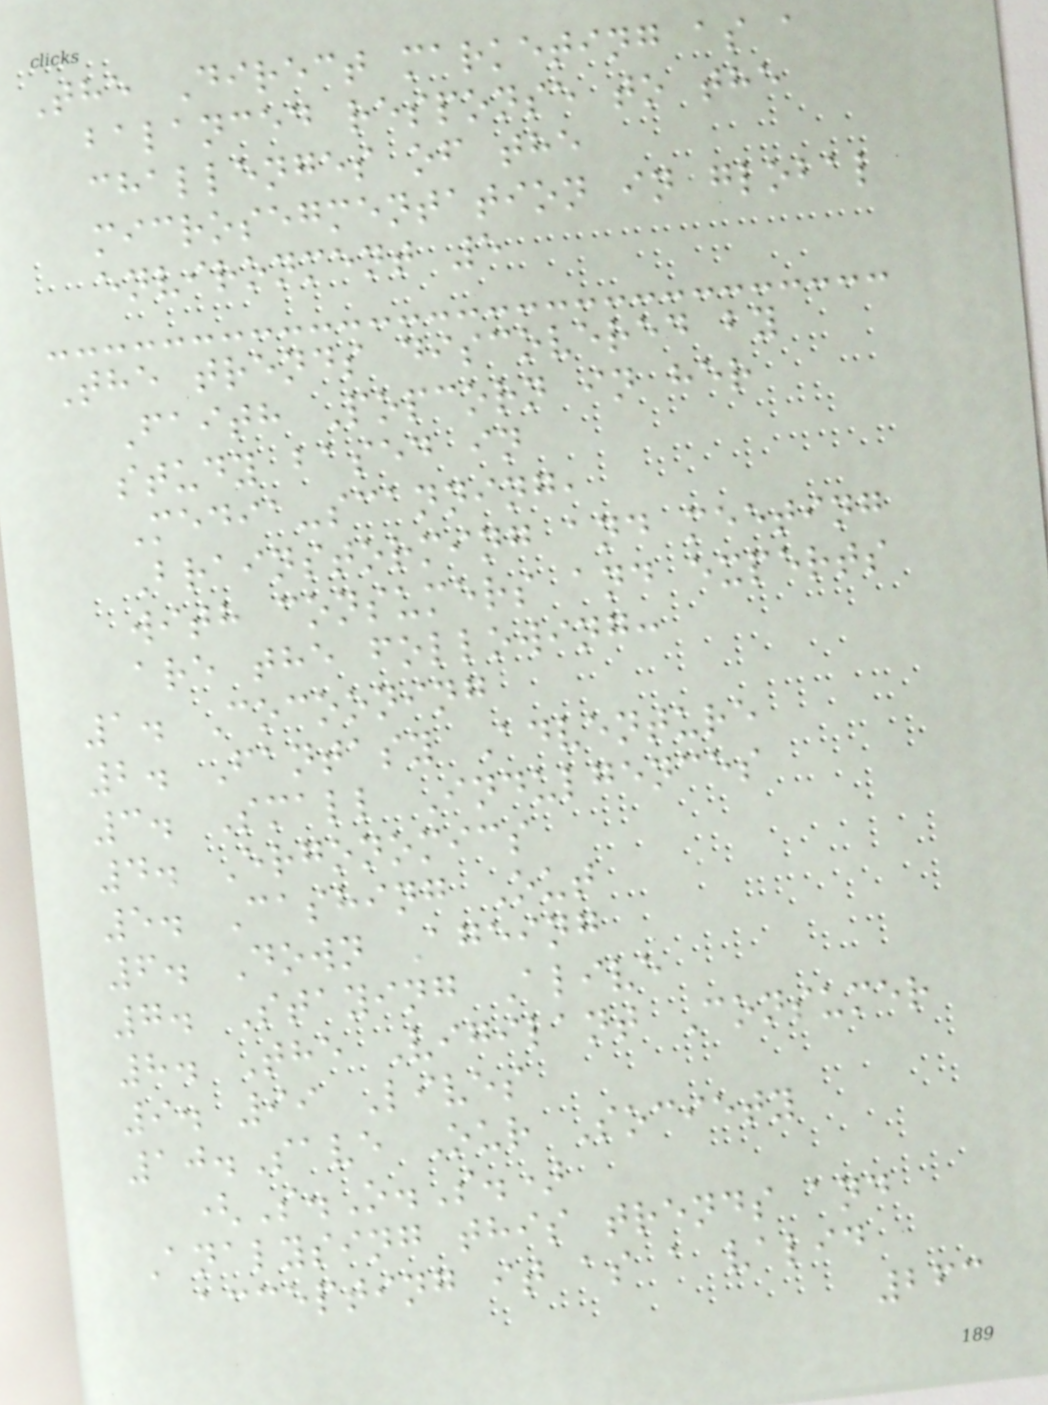The Direct marketing as a
balanced response to the
challenges of the
microsegmentation in global
environment 5
The trends discovered by
Faith Popcorn in her
study based in
Media-scanning,
Brainstorming and meeting
with consumers and experts
are the following:
1. Cocooning
2. Fantasy Adventure
3. Small Indulgences
4. Ergonomics
5. Cashing Out
6. Down Ageing
7. Staying Alive
8. The Vigilant Consumer
9. 99 Lives
10.Save Our Society
(S.O.S.)
Analysing this trends and
accepting it as a valid
263
